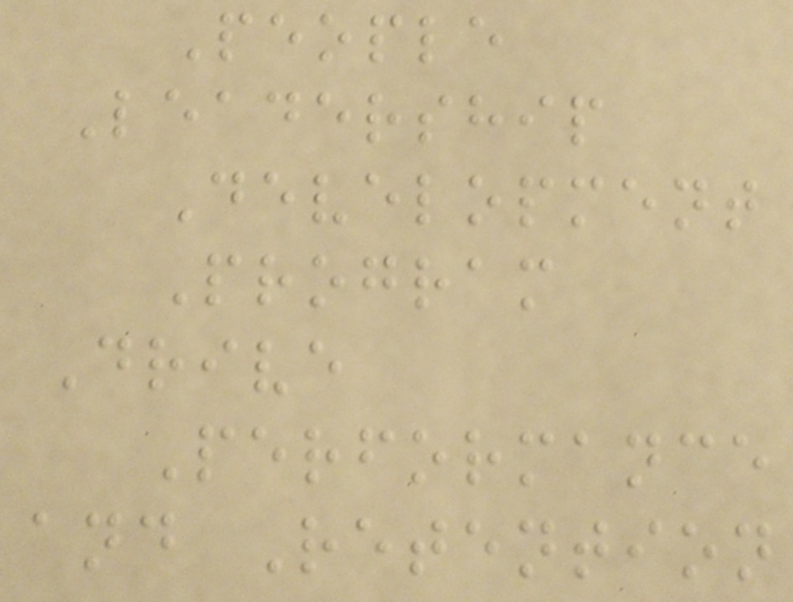People
Leadership
Development
Program
Drive
Performance
and Retention
